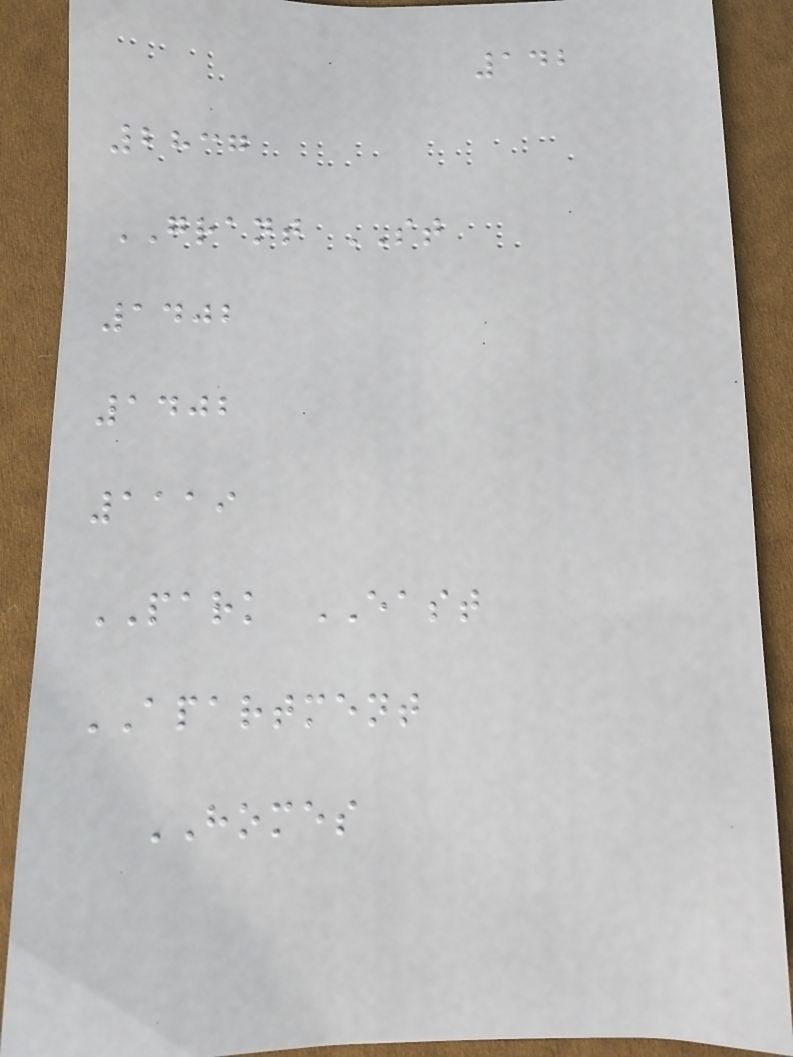142
2837
GRANT ST
1402
1402
1119
PARK EAST
APARTMENT
HOMES
